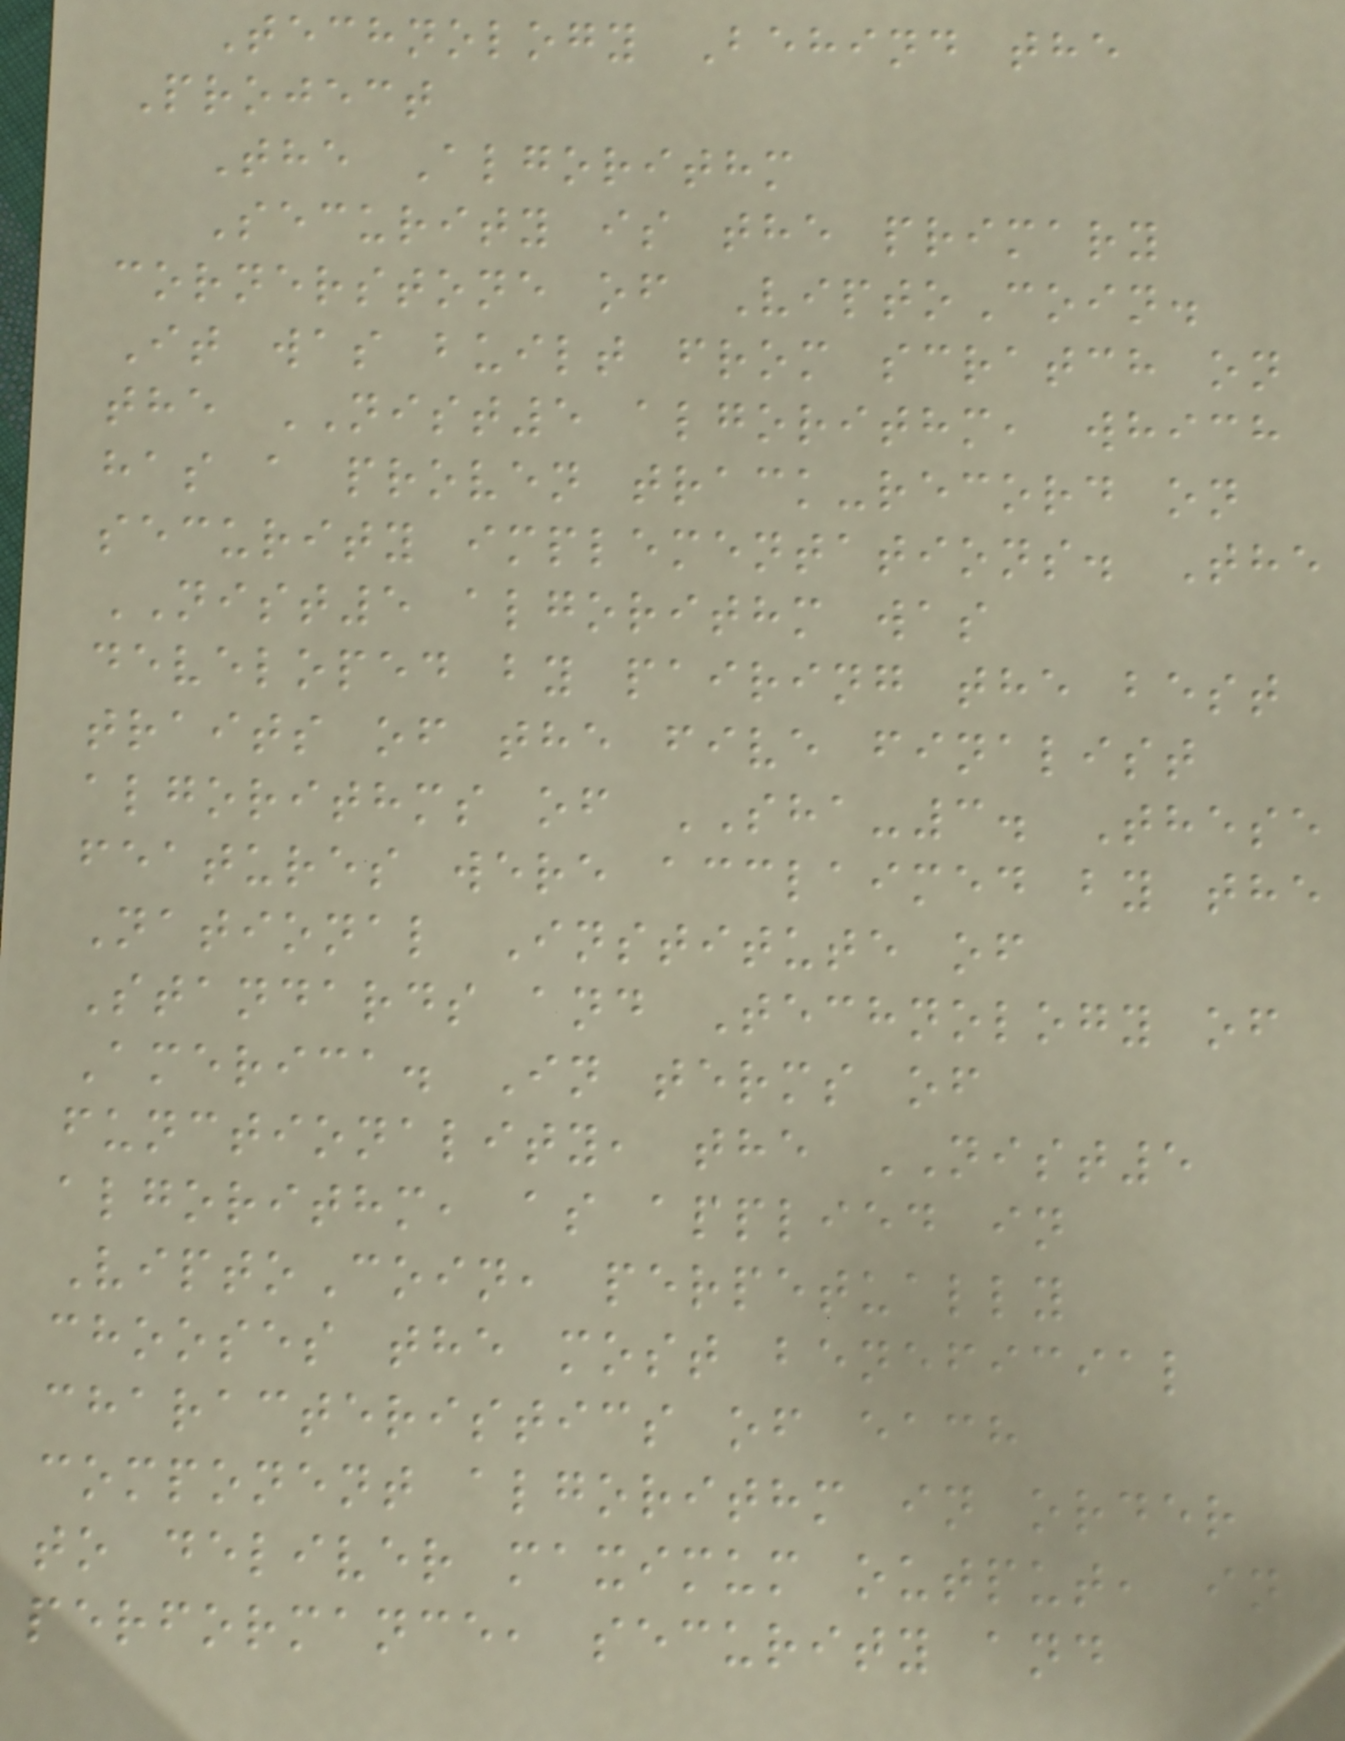Technology Behind the
Project
The Algorithm
Security is the primary
cornerstone of ViptoCoin.
It was built from scratch on
the NIST5 algorithm, which
has a proven track-record on
security implementations. The
NIST5 algorithm was
developed by pairing the best
traits of the five finalist
algorithms of SHA-3. These
features were acclaimed by the
National Institute of
Standards and Technology of
America. In terms of
functionality, the NIST5
algorithm, as applied in
ViptoCoin, perpetually
chooses the most beneficial
characteristics of each
component algorithm in order
to deliver maximum output, in
performance, security and
